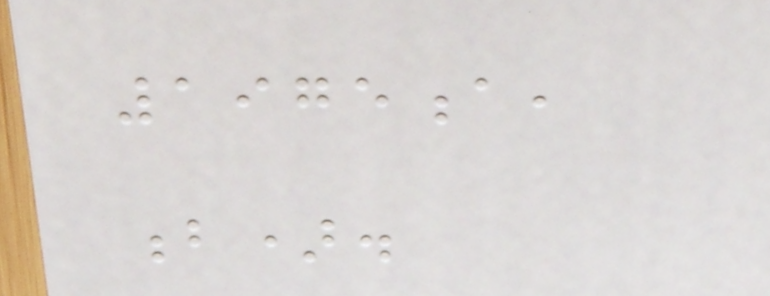1975a,
b).
